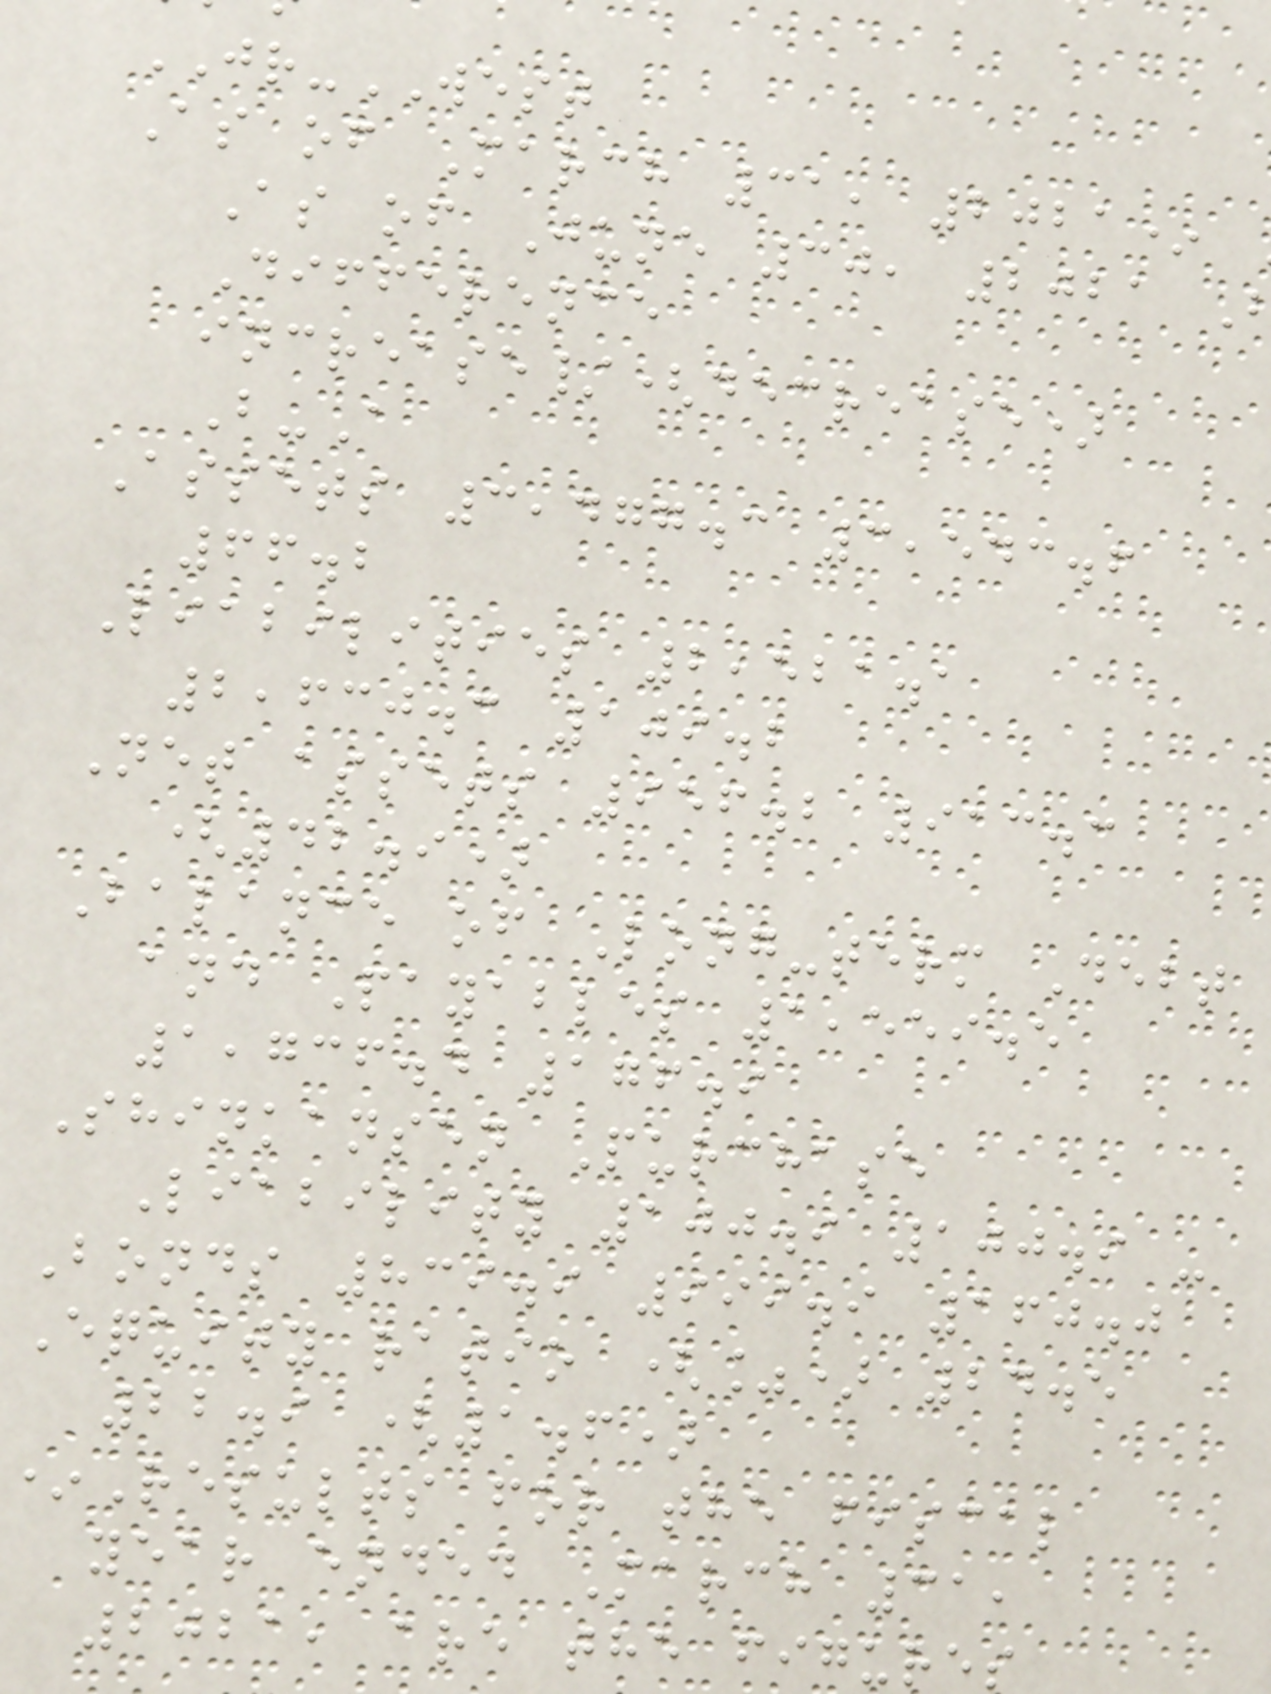JR-WEST
As of March 31, 2021*
As of June 30, 2021
Difference
increase/(decrease)
B-A
Assets 3,477.3 3,543.6
66.2
Liabilities 2,521.1
2,630.3 109.2
Net assets 956.2 913.3
(42.9)
Balance of Long-term Debt
and Payables 1,559.5
1,736.4 176.9
Shinkansen Purchase
Liability 100.9 100.9 -
Bonds 839.9 999.9 160.0
Equity ratio (%) 24.5
22.9 (1.6)
*Results for the fiscal
year ended March 31,
2021, are the figures
